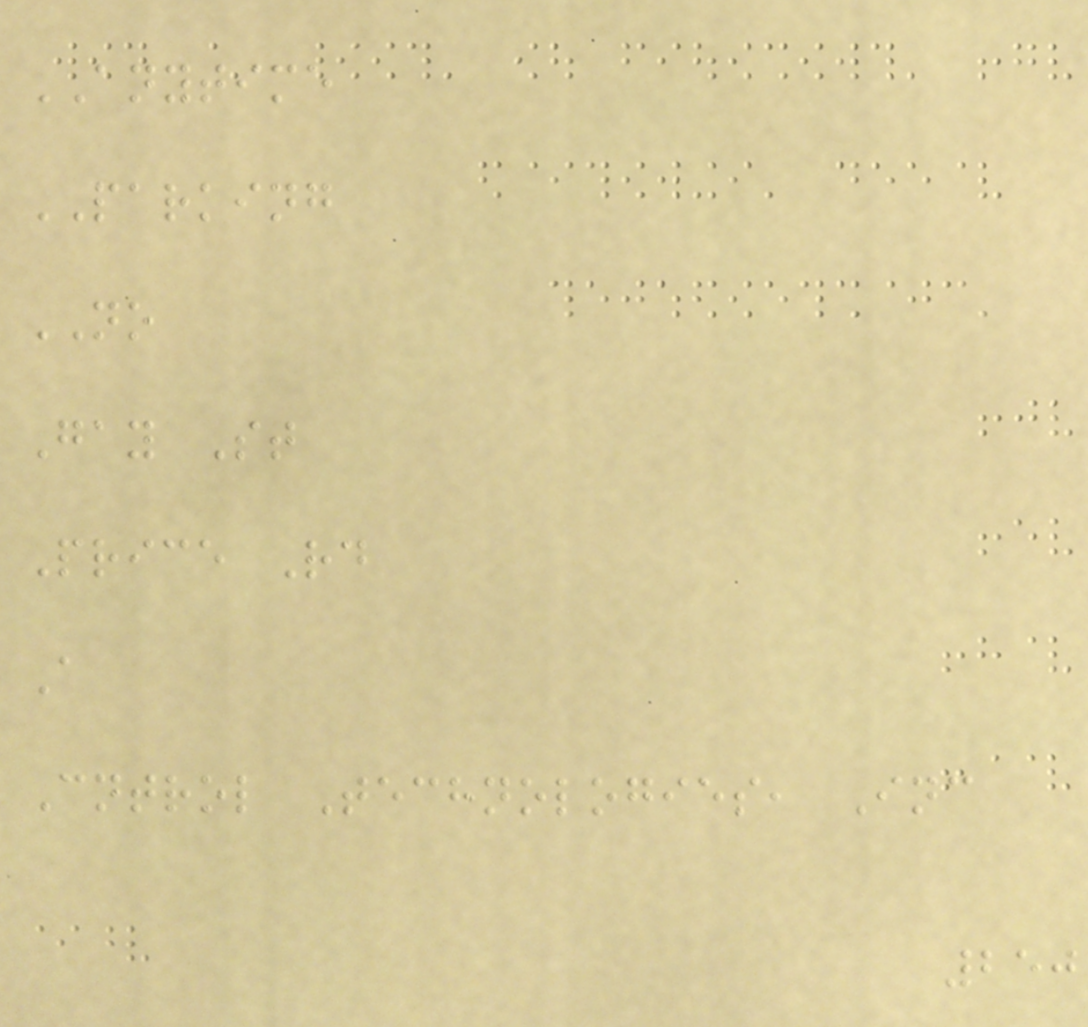ANYTIME
PARKING
NO
Gay St
Price Rd
A
Cntrol Technologies, Inc
250
